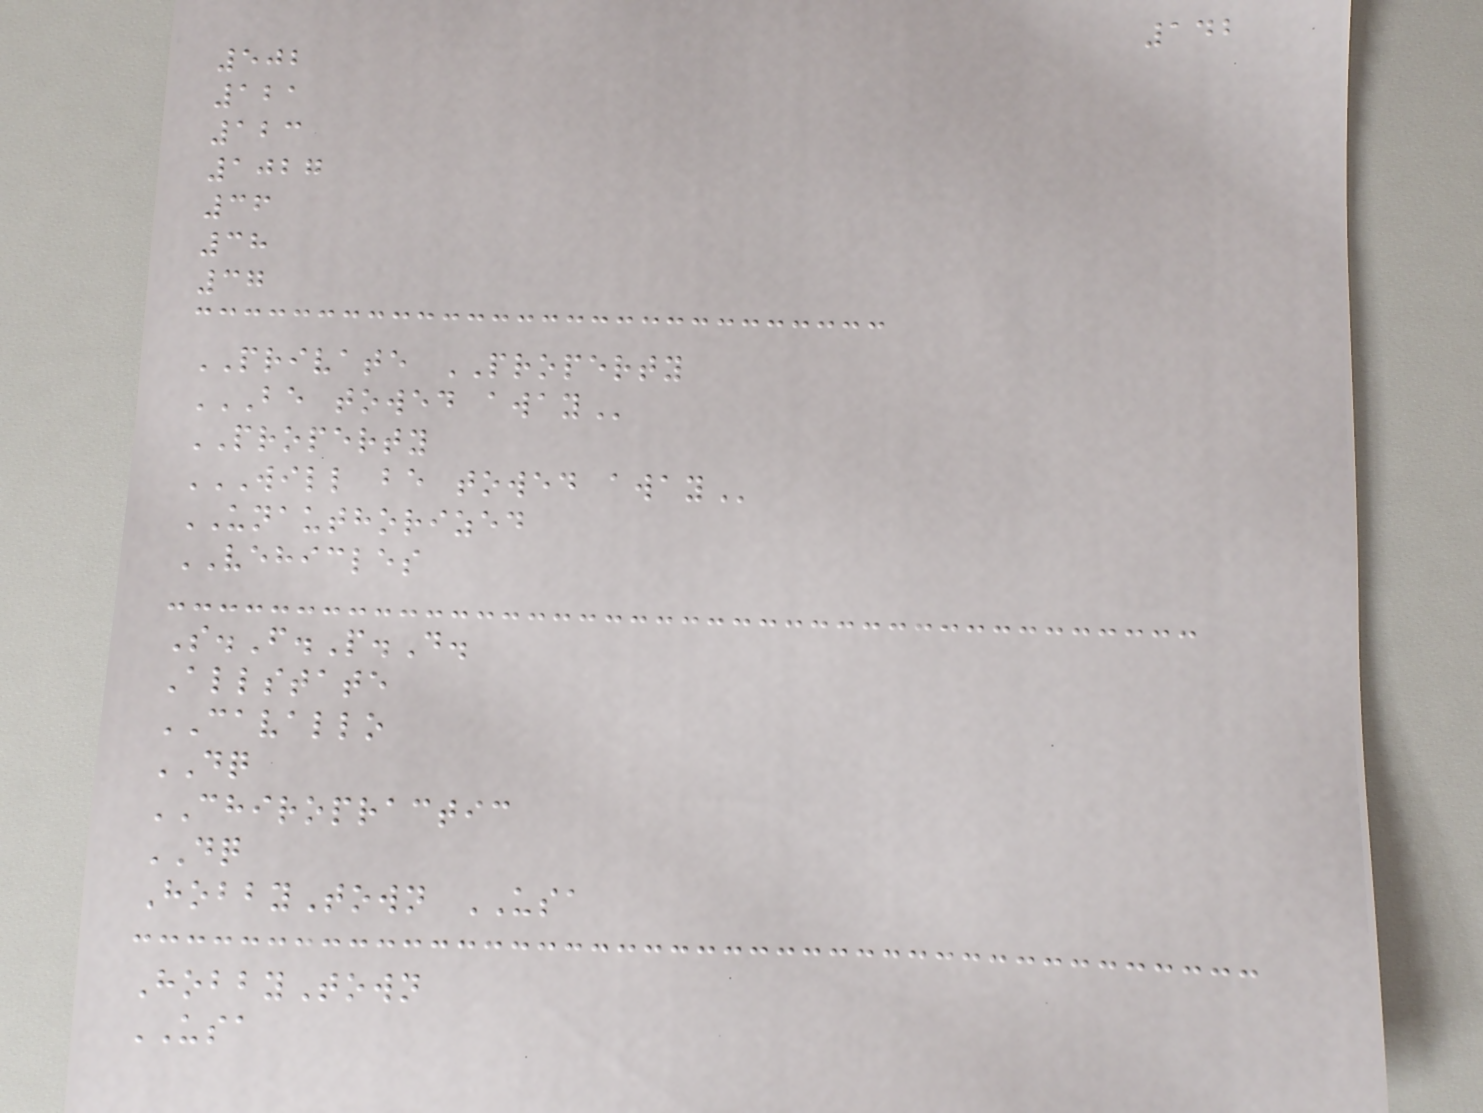142
502
121
123
1027
36
38
37
PRIVATE PROPERTY
BE TOWED AWAY
PROPERTY
WILL BE TOWED AWAY
UNAUTHORIZED
VEHICLES
S.F.P.D.
Allstate
CAVALLO
DQ
CHIROPRACTIC
DQ
HobbyTown USA
HobbyTown
USA
